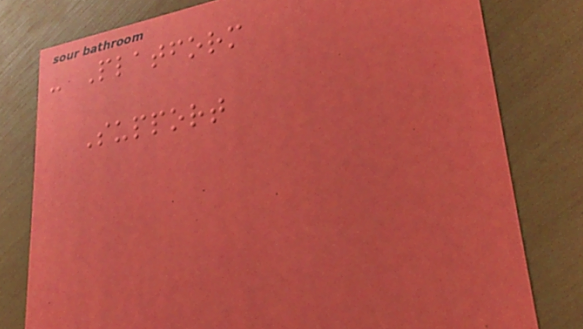- Platform
Support
